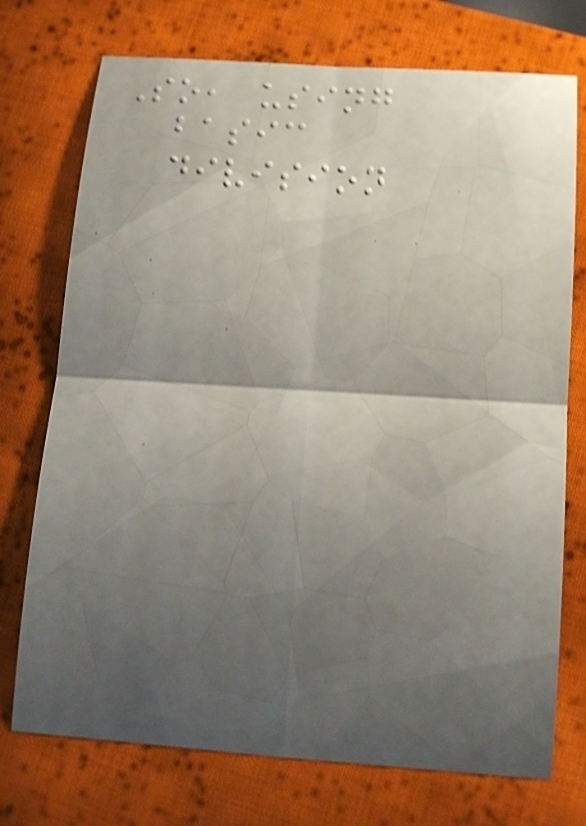So, using
basic
division
